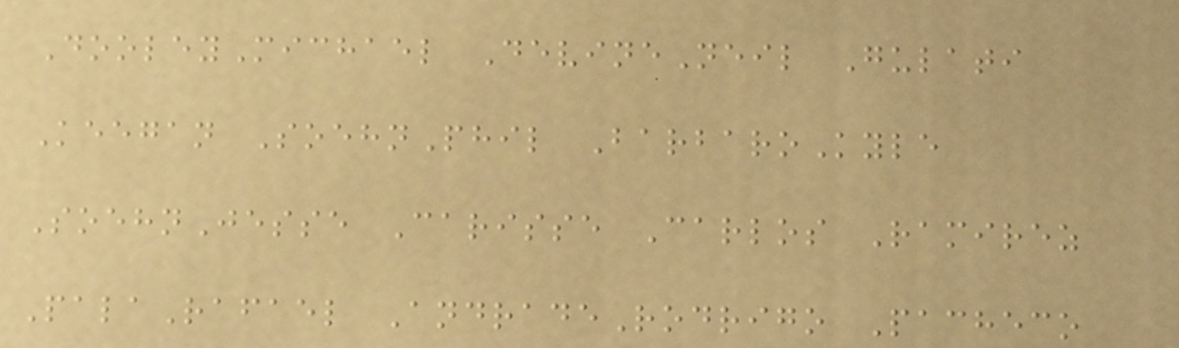DooleyMichael DevineNeil Gulati
Keegan SoehnPhil BarbaroKyle
SoehnJesse Carisse Carlos Ramirez
PalaRafael AndradeRodrigo Pacheco
